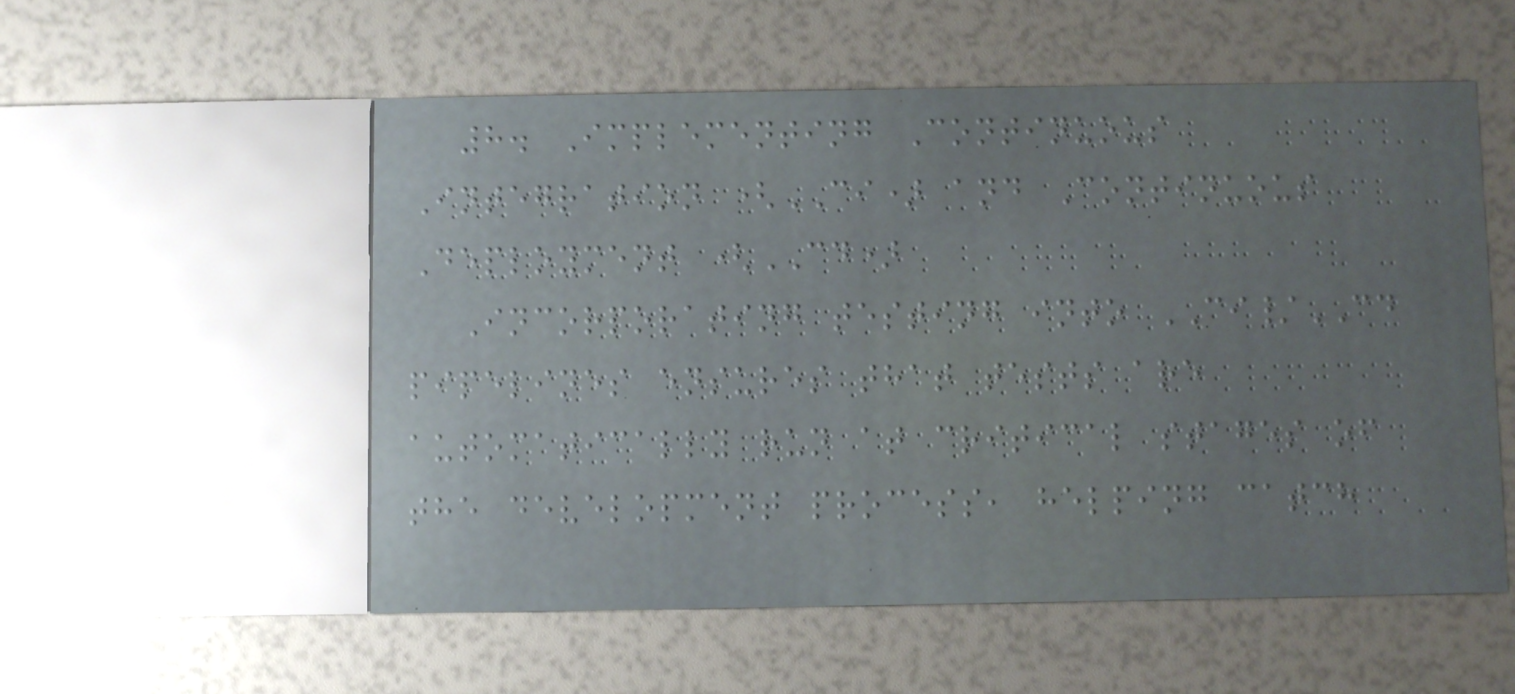8. Implementing Continuous
Integration (CI) and Continuous
Deployment (CD)
Incorporating testing into CI/CD
pipelines ensures that tests are
automatically run at critical stages of
the development process, helping catch
